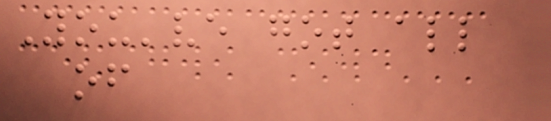You've got all
of
